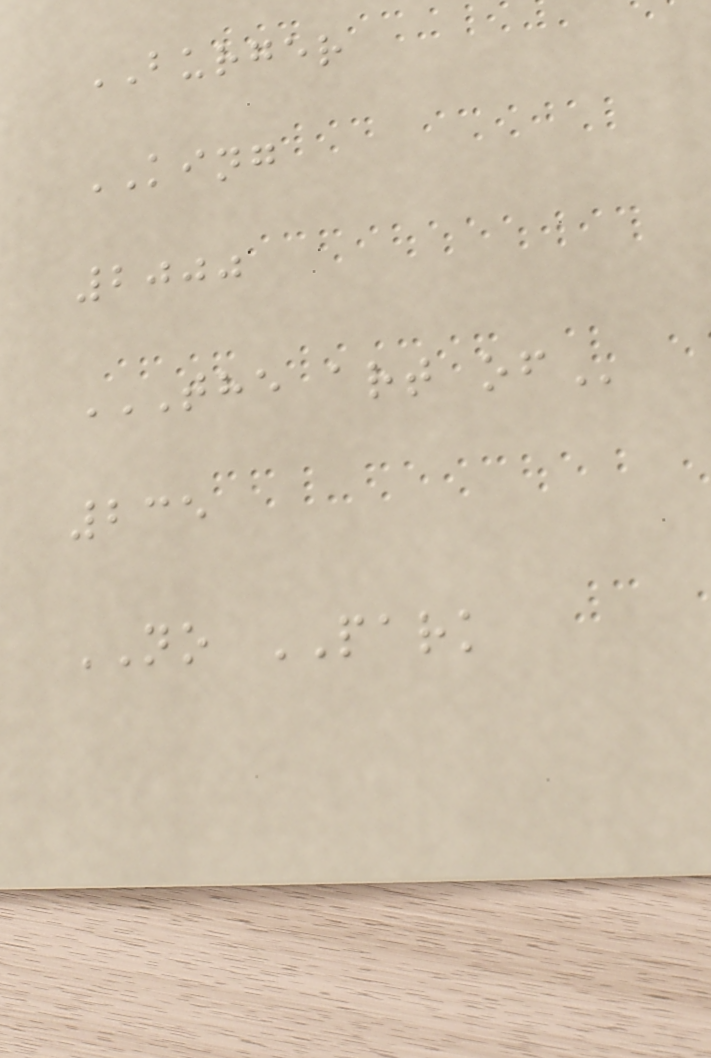BURGER
KING
2000
THE ART OF
235
NO PARK
